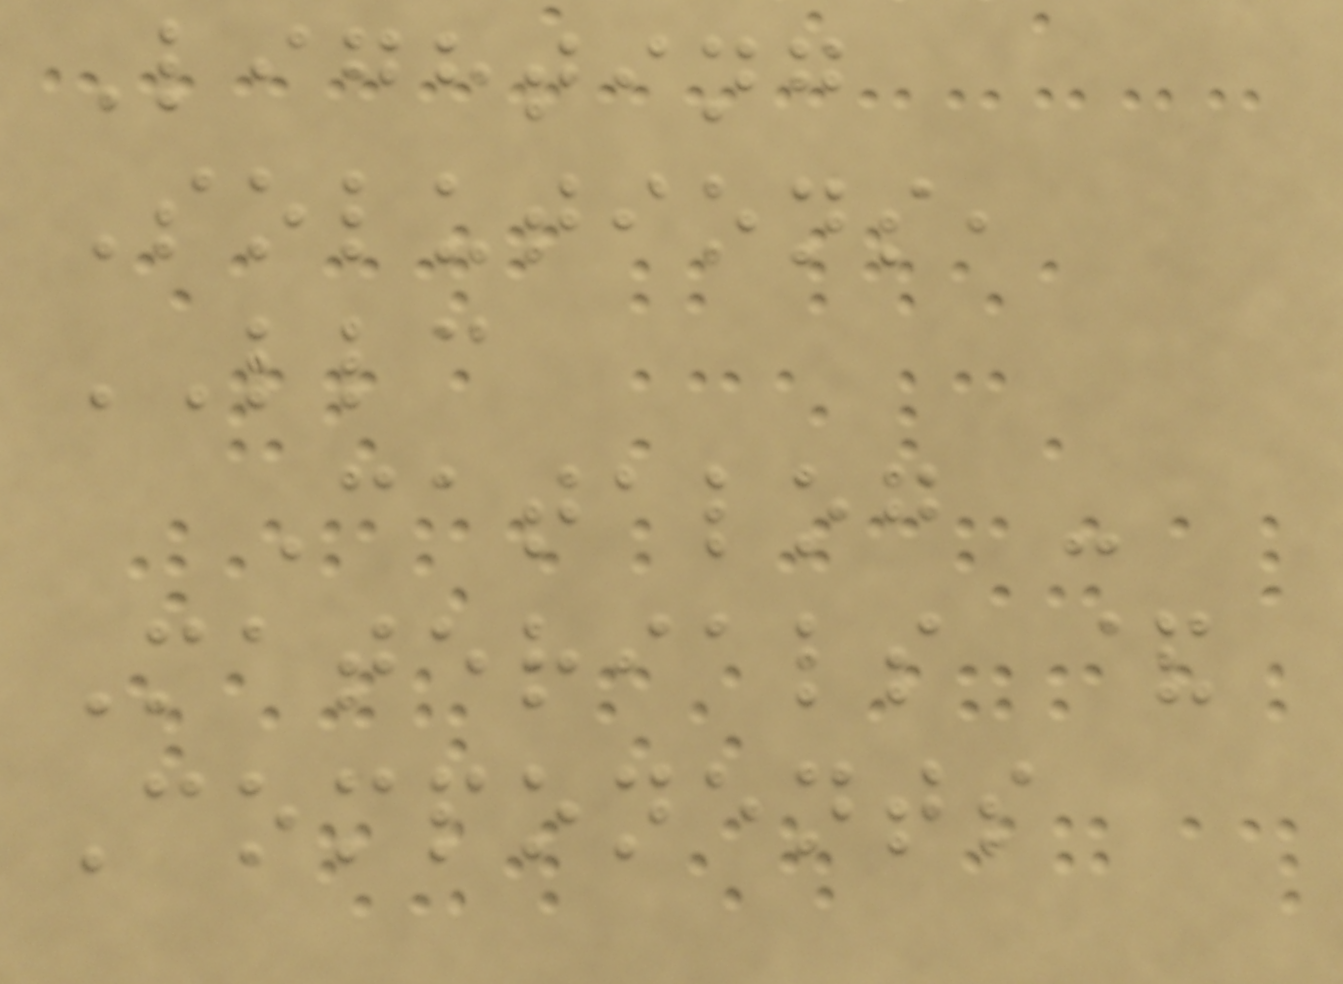Lighting
Solutions,
LLC
Catalog -
Materials &
Components
